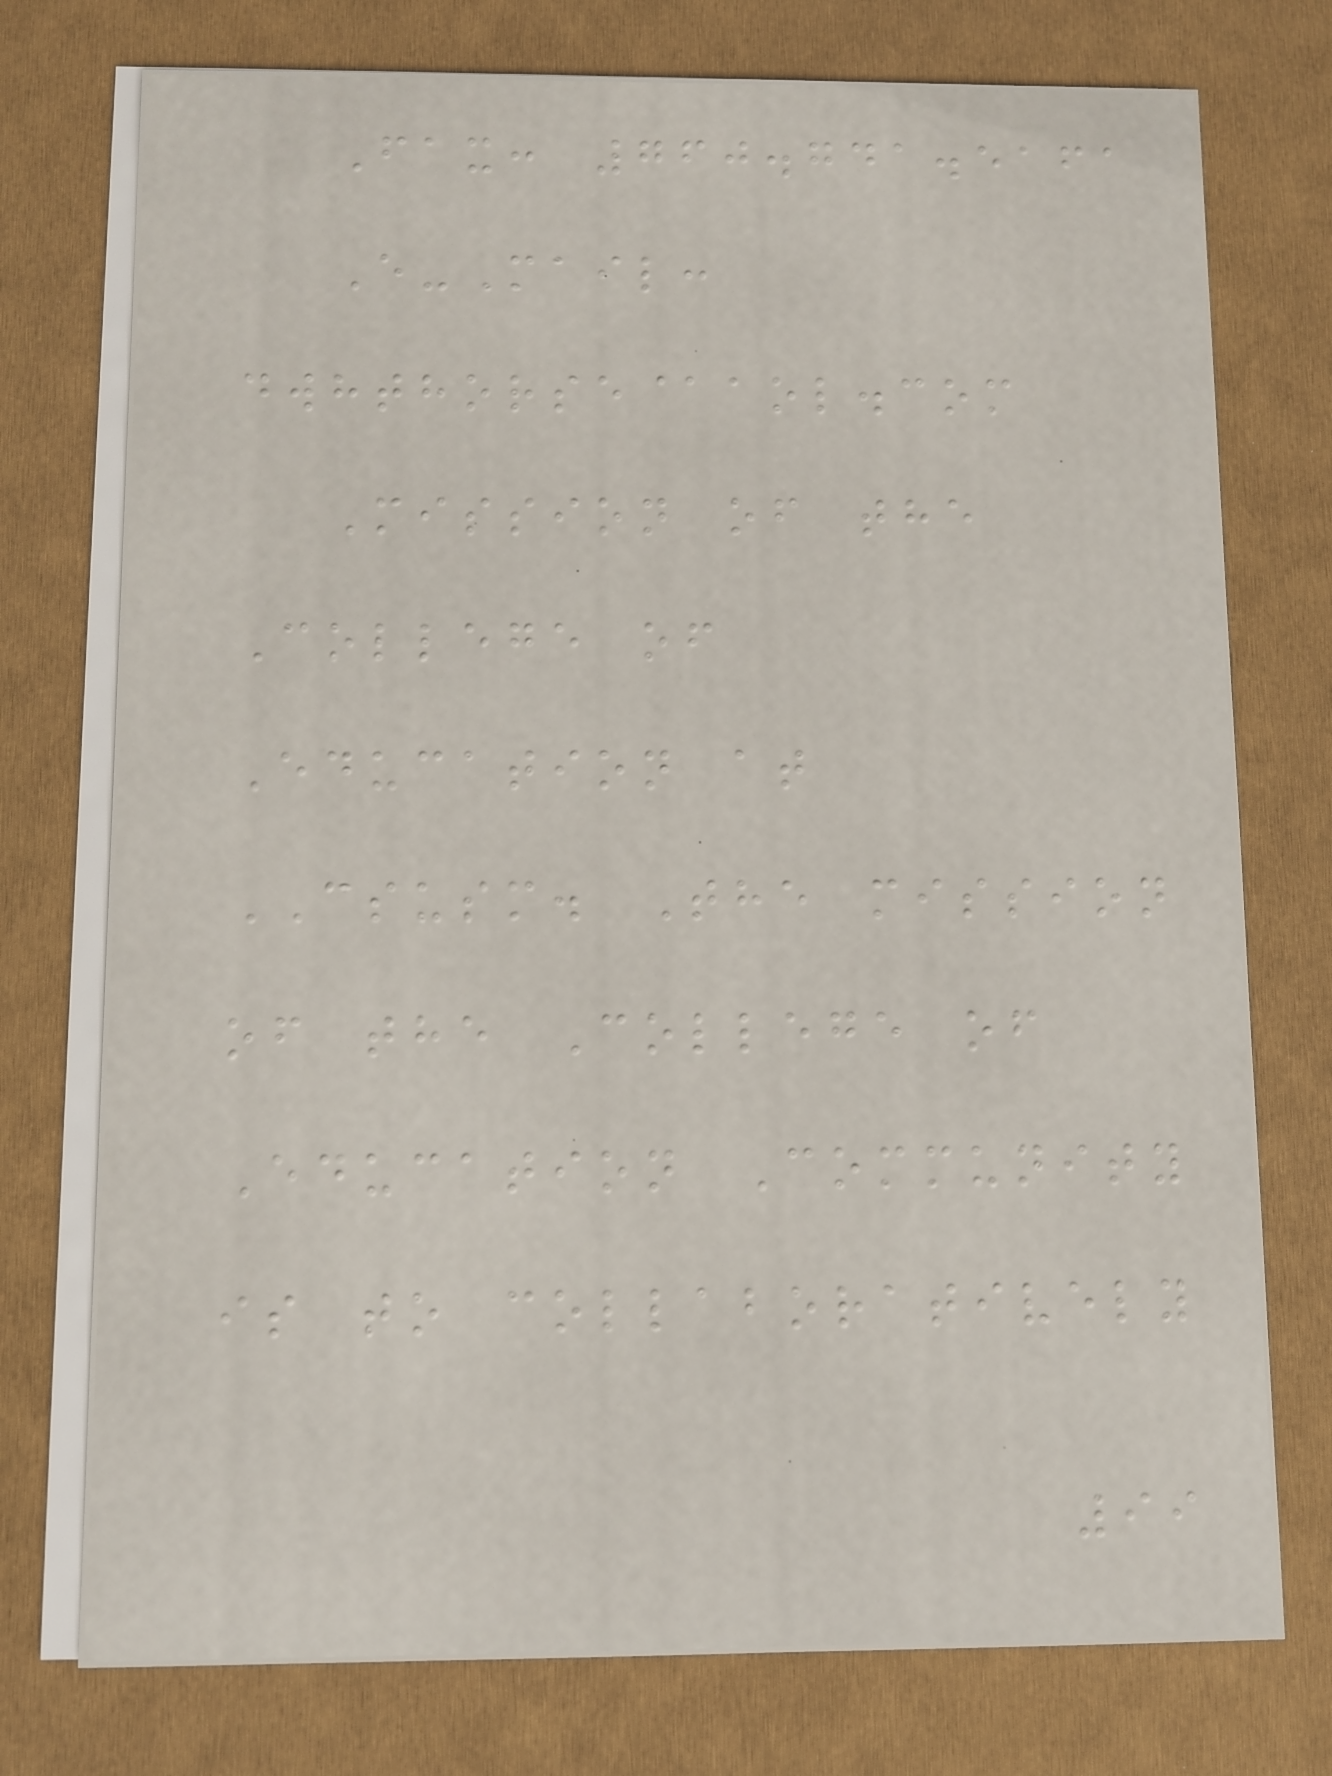Fax: 760.741.5161
E-Mail:
dwhthorse@aol.com
Mission of the
College of
Education at
CSUSM. The mission
of the College of
Education Community
is to collaboratively
99
